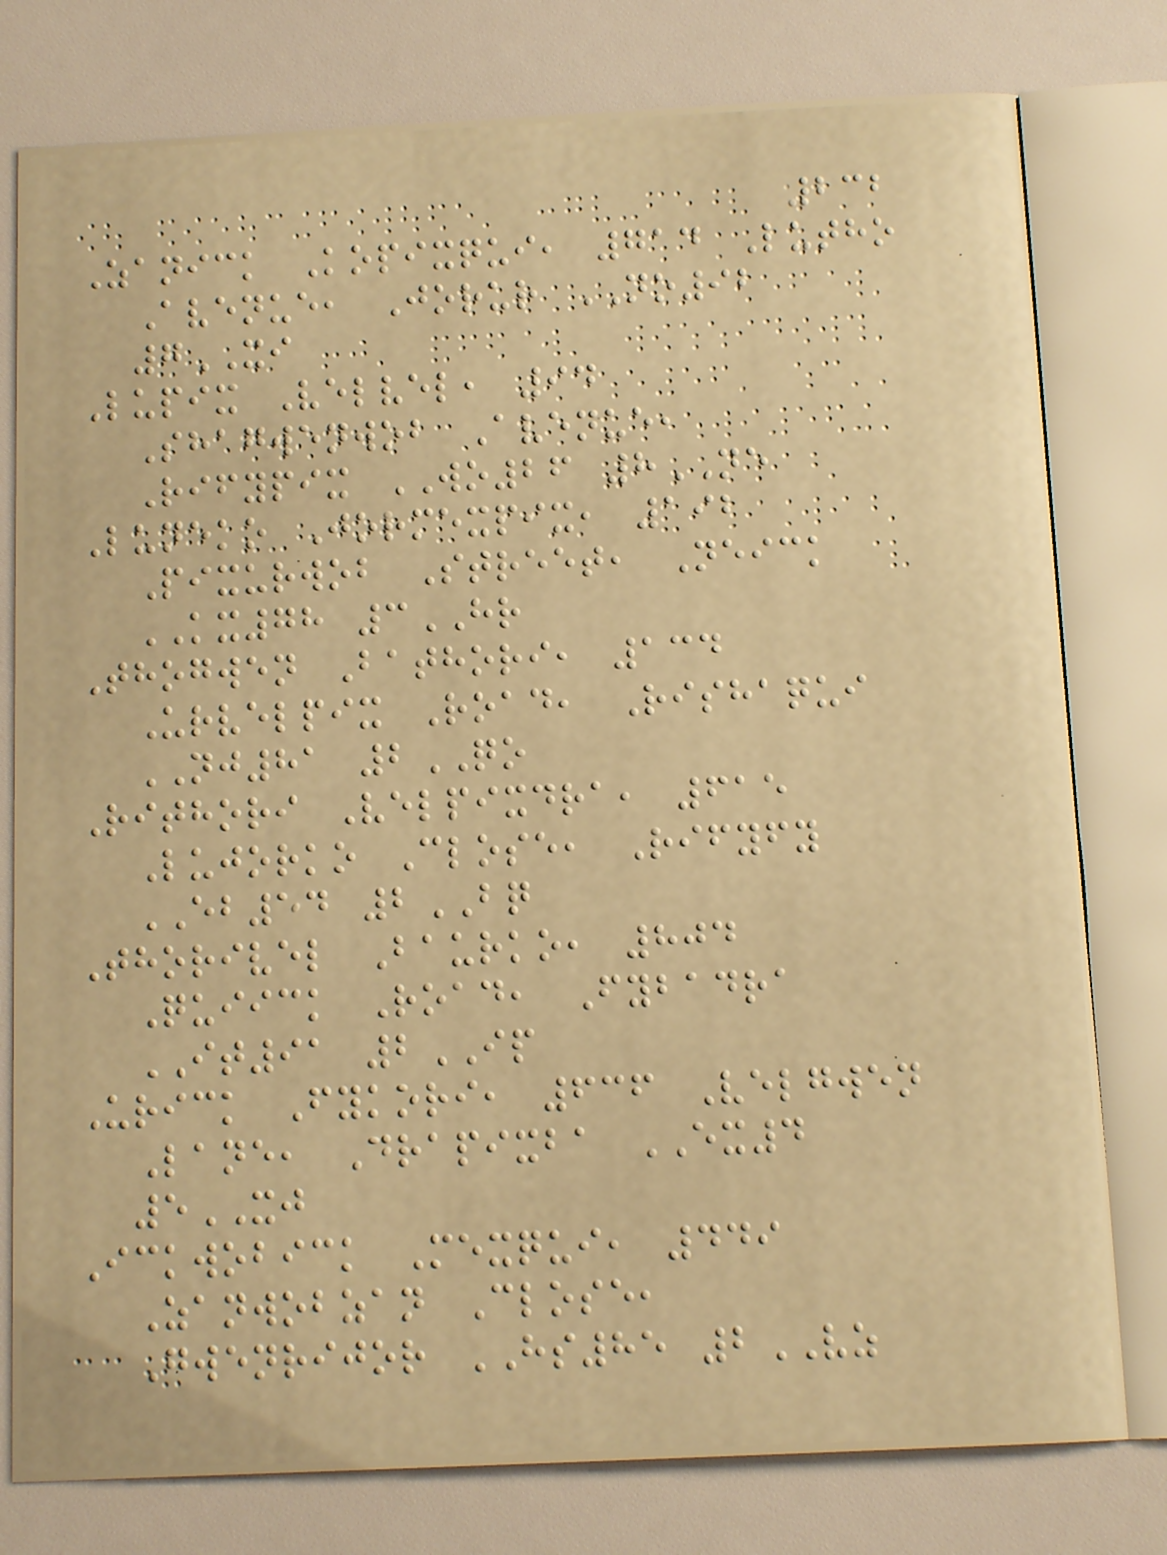232
Zanick Kopixqui, 714 Lutho
Avenue, Jorur NO92
7XI
Lupix Velvel, 94
Shagwenwob Avenue,
Rifypix WO26 8NE
Luneko Jormexpix, 192
Pixurwob Street, Neick
KX78 3HR
Thogwen Bathori, 134
Urvelpix Road, Rishaqui
NJ81 2QO
Rithori Velpixdra, 615
Lujorko Close, Rifyfy
EB54 2BQ
Thorivel Baurko, 804
Quiick Road, Fybadra
IT91 2IP
Urick Fykori, 636 Velgwen
Lane, Drapixba EX4
5XJ
Ickwobick Mexqui, 449
Zanwobzan Close,
Gwenrijor HS85 2VZ
